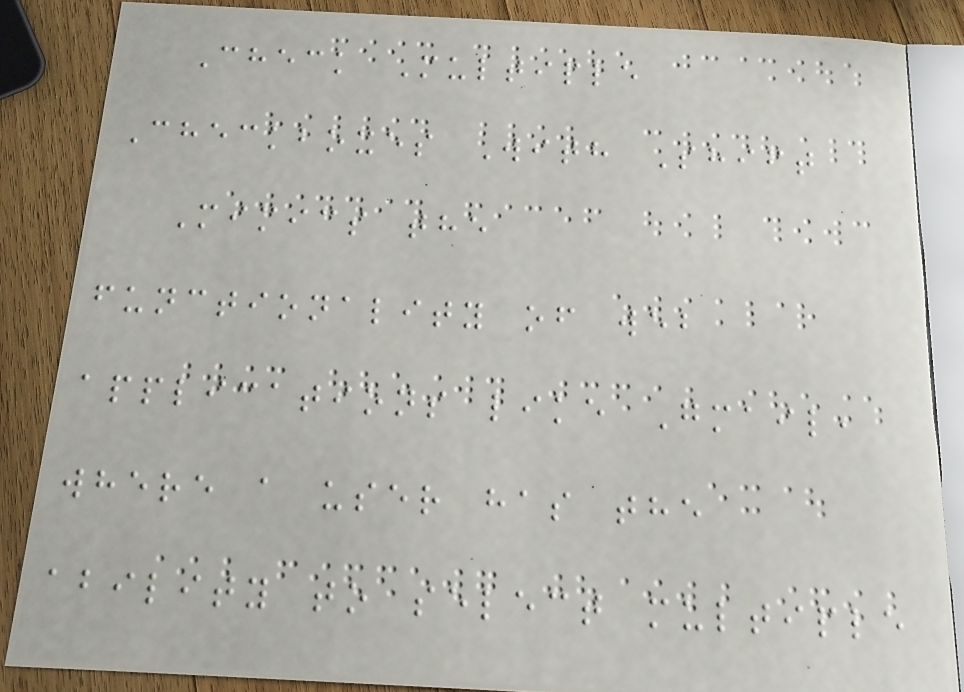Check Multiple
Checkboxes With Shift
Mimics the
functionality of web
applications like Gmail,
where a user has the
ability to select multiple
